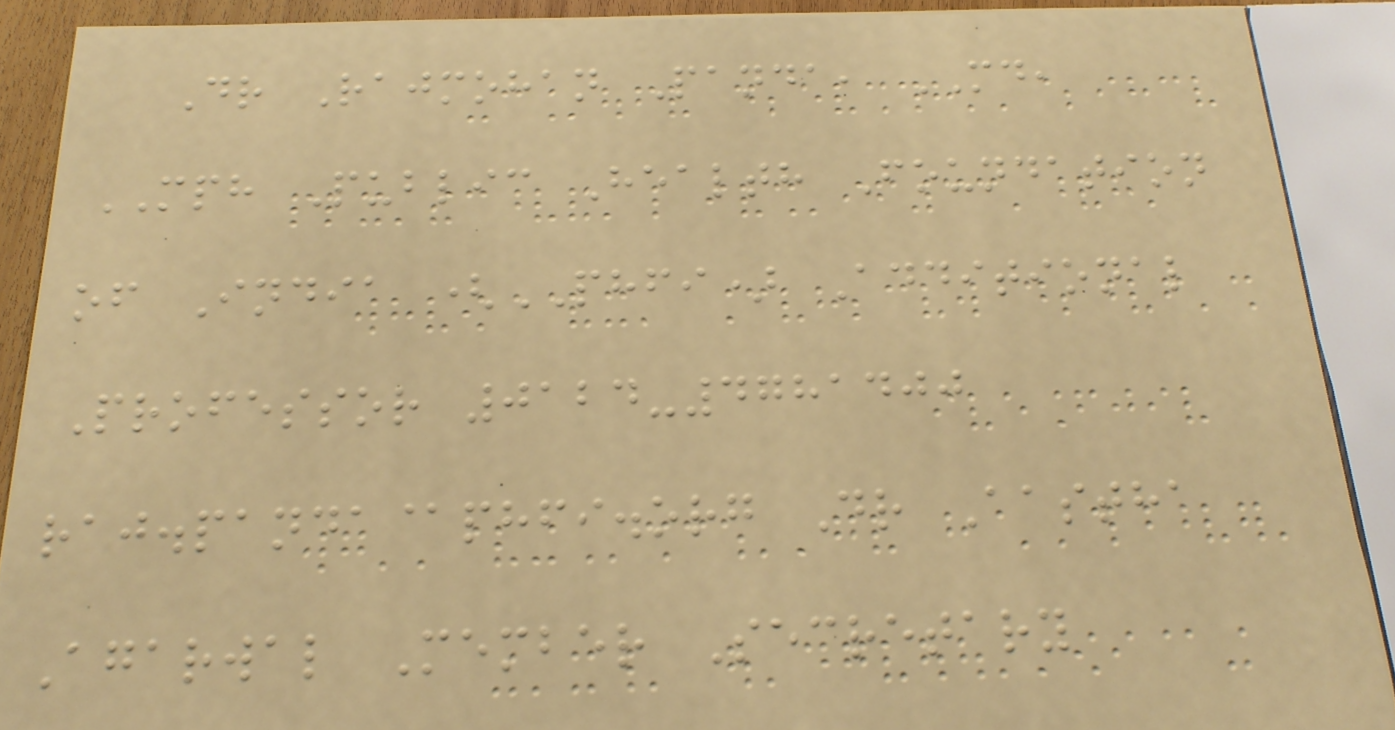Dr Rajmohan Panda, MD,
MPH Public Health Foundation
of India (PHFI) Additional
Professor 0124-4781400
raj.panda@phfi.org Dr Aastha
Agarwal Member Secretary
